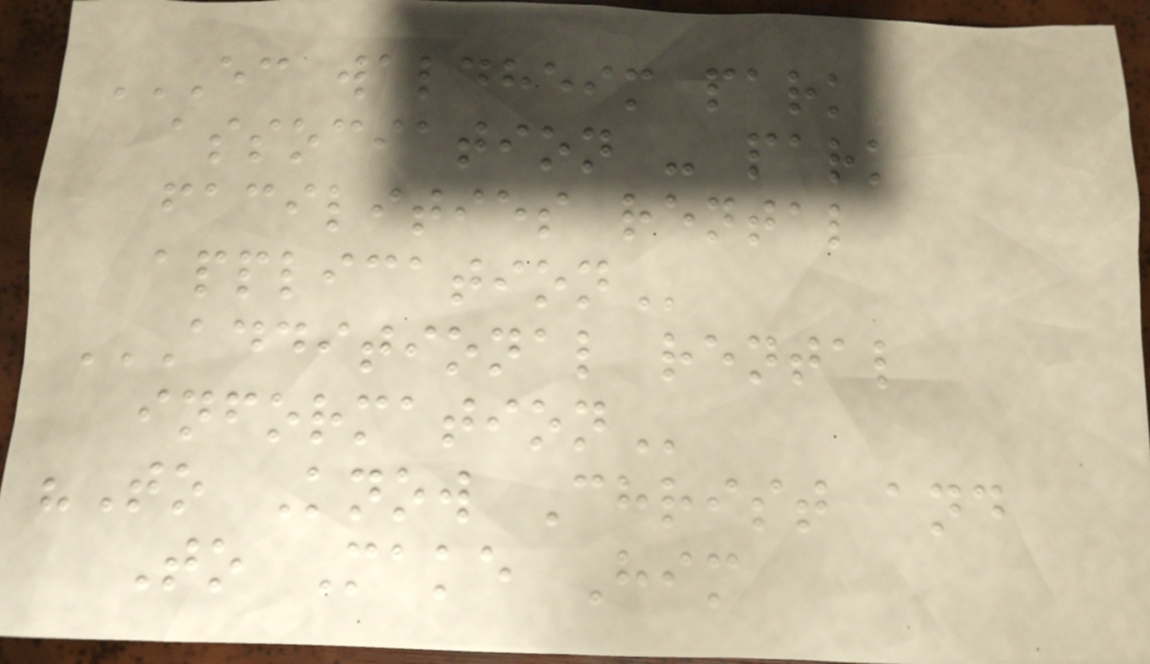EC WALDHEIM PARK
ASSOCIATION - PARK
FACILITIES RENTAL
APPLICATION
ADDITIONAL RENTAL
INFORMATION
"To Know Christ and
To Make Him
